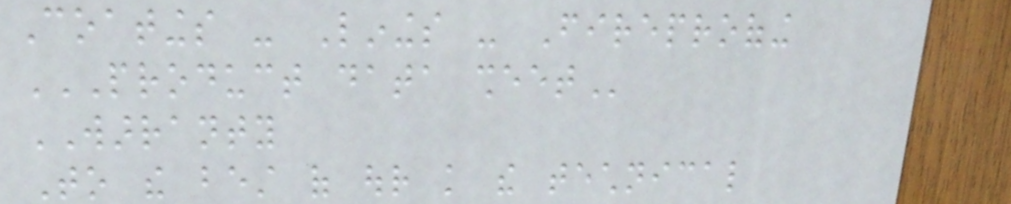Coatings - Linings - Fireproofing
PRODUCT DATA SHEET
WARRANTY
To the best of our knowledge the technical
